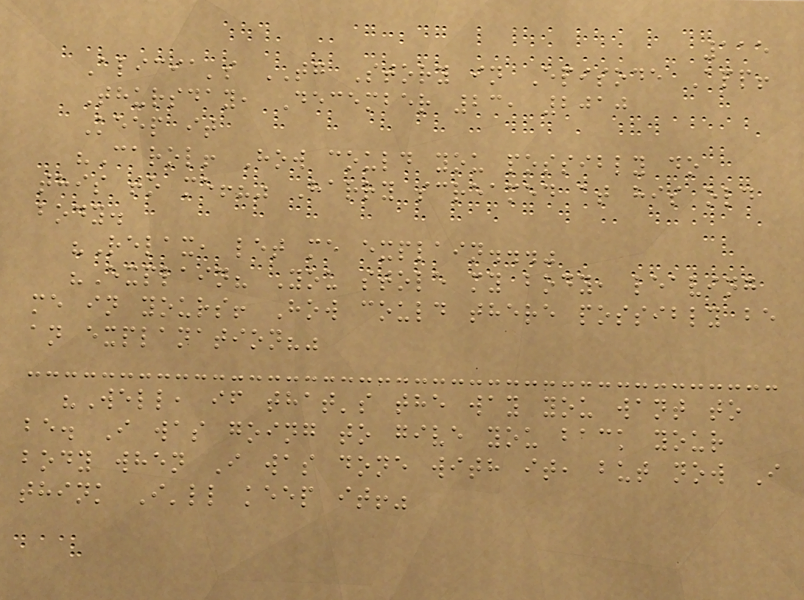115
Alicia's TG Story in Episode App!
Thursday, December 23, 2010
Keep it
"Carol! How could you possibly do
this to me!?" Harry screamed at his old
body.
"Relax, let me explain..."
"Explain? You stole my body, leaving
me in yours! How could there possibly be
an explanation?"
"Well, if that's the way you want to
be. I was going to give you back your
body when I was done with it, but now I
think I'll keep it!"
